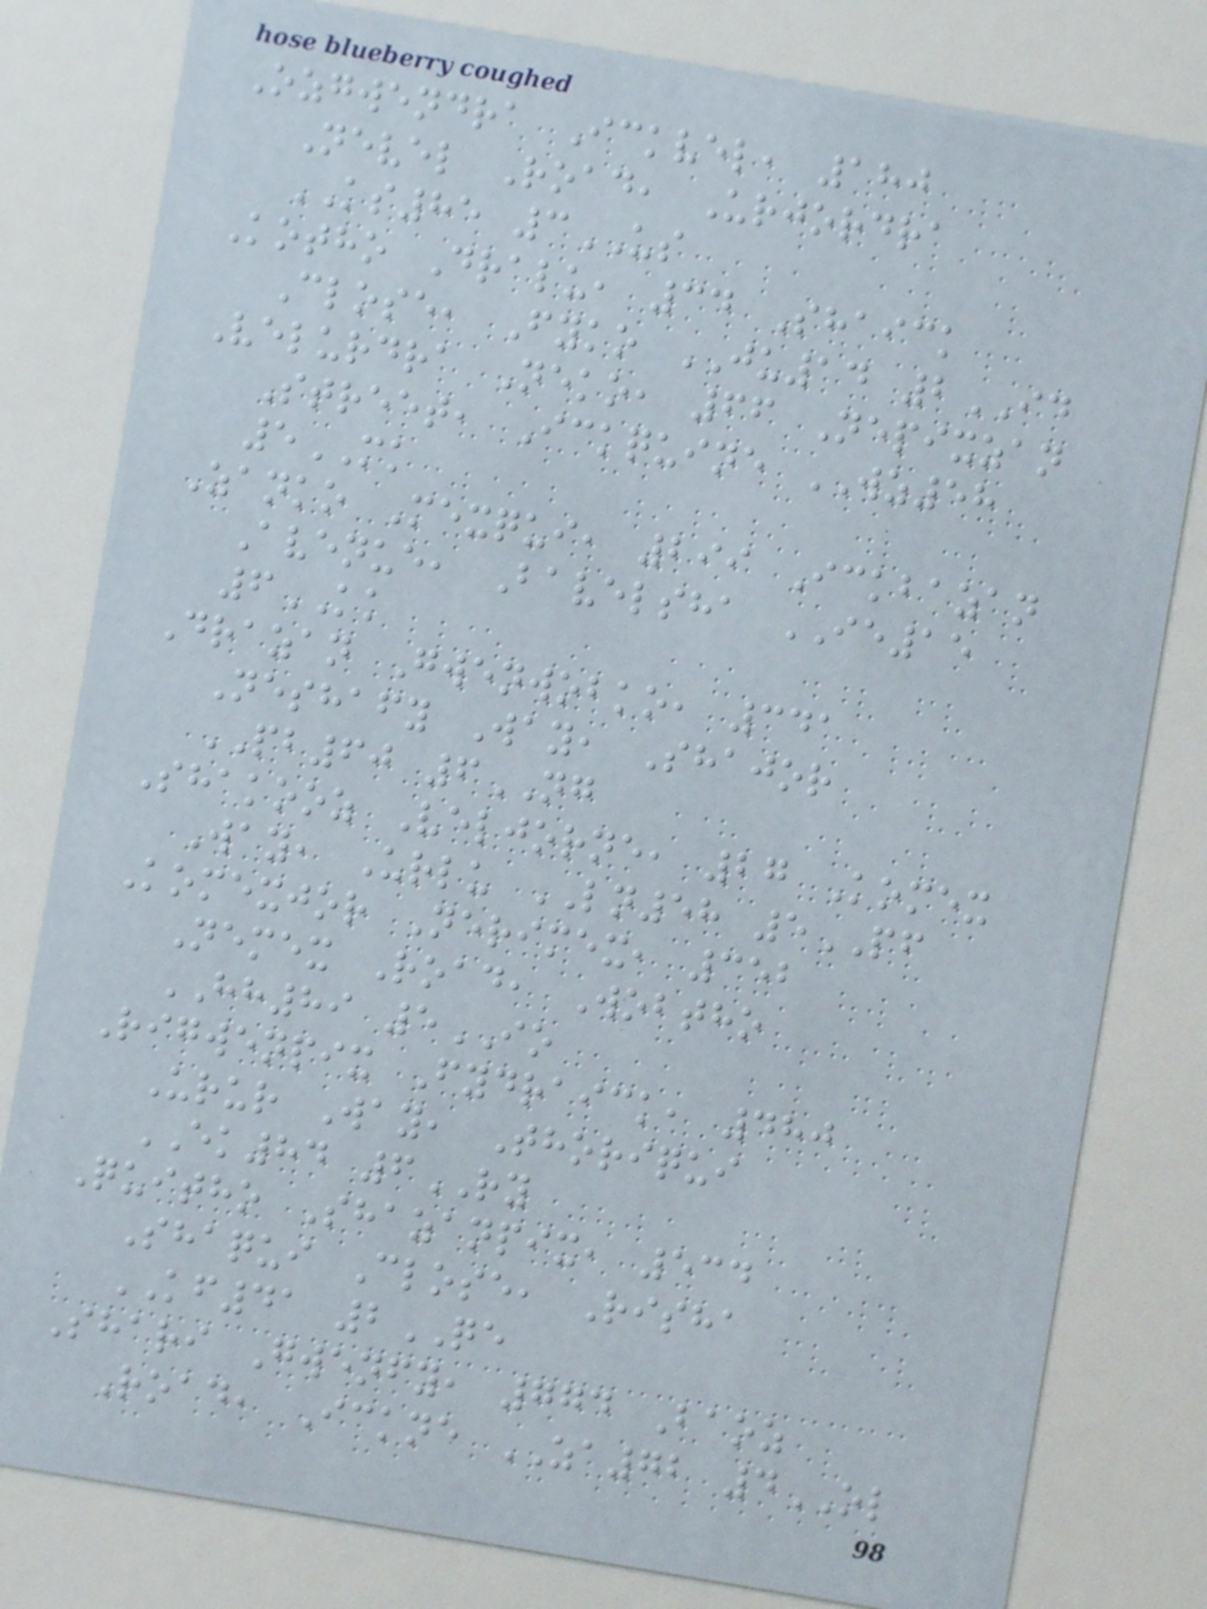Ozgwendra Ickvel, 180
Nevel Road, Urjordra
KS85 3US
Kotho Dralu, 34 Shaick
Close, Fyko JU14 2ID
Velurdra Neko, 66 Nepixzan
Street, Ickquine WZ58
5MK
Zanko Mexqui, 299 Ickbazan
Avenue, Bavelsha IE15
6KK
Drazan Gwenwobko, 341
Neshafy Way, Shajor
PB60 6NG
Shakooz Veljorne, 27 Komex
Way, Urlu LN58 5PF
Komexjor Nerimex, 352
Nemex Road, Wobtho
HH89 5IO
Rigwenpix Fydraick, 480
Urur Way, Thoriqui
EK84 6RY
Quitho Shazanpix, 534
Shaqui Close, Risha
KF41 2QE
Shari Gwenfy, 774 Baoz
Road, Ickne ZA72 4OL
